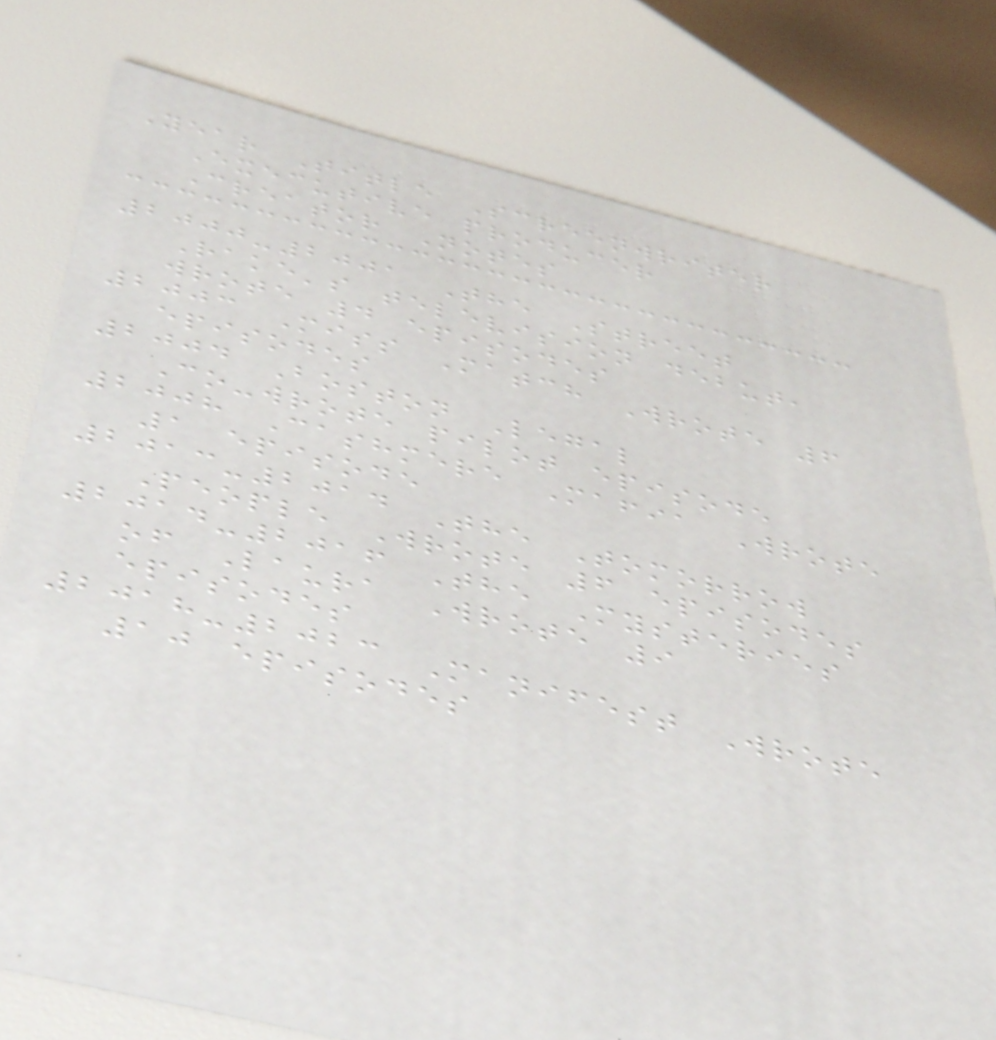Year Title Screenwriter
Executive producer
Creator Notes
2000-2001 The Street
Rake's television debut,
wrote 4 episodes
2003 Miss Match Wrote 6
episodes
2004 Boston Legal
Co-wrote pilot episode
2008 Cashmere Mafia Wrote
1 episode
2013-2014 The Tomorrow
People Wrote 6 episodes
2014-2016 The Mysteries
of Laura Wrote 9
episodes
2018-2023 Manifest Wrote
10 episodes
